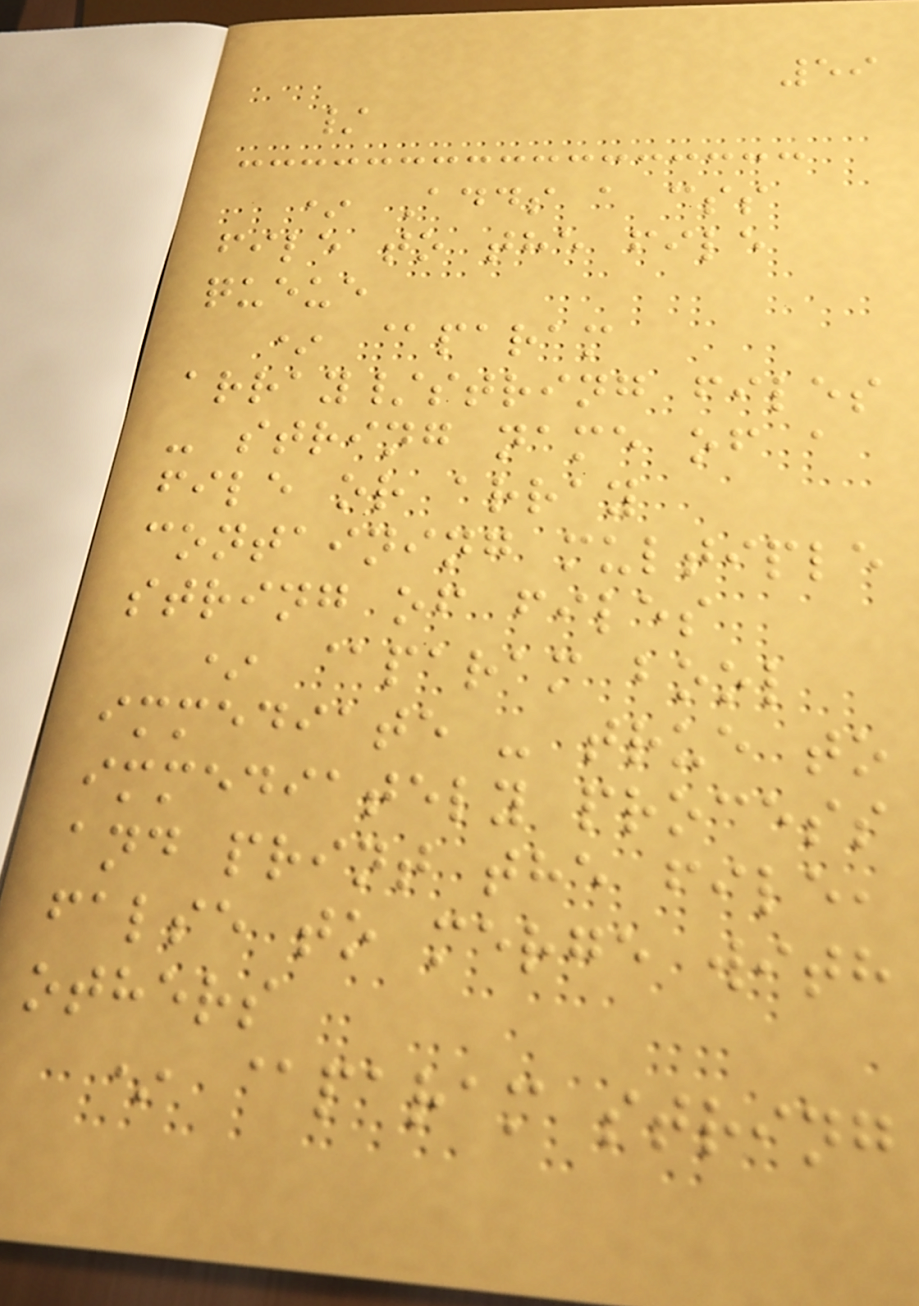59
/
* Adds a css
file to the file
queue
* @param
array/string files
- string name of a
file or array
containing multiple
string of files
* @param bool
immediate - true to
immediately process
and print the file,
false to merge with
others
* @param string
